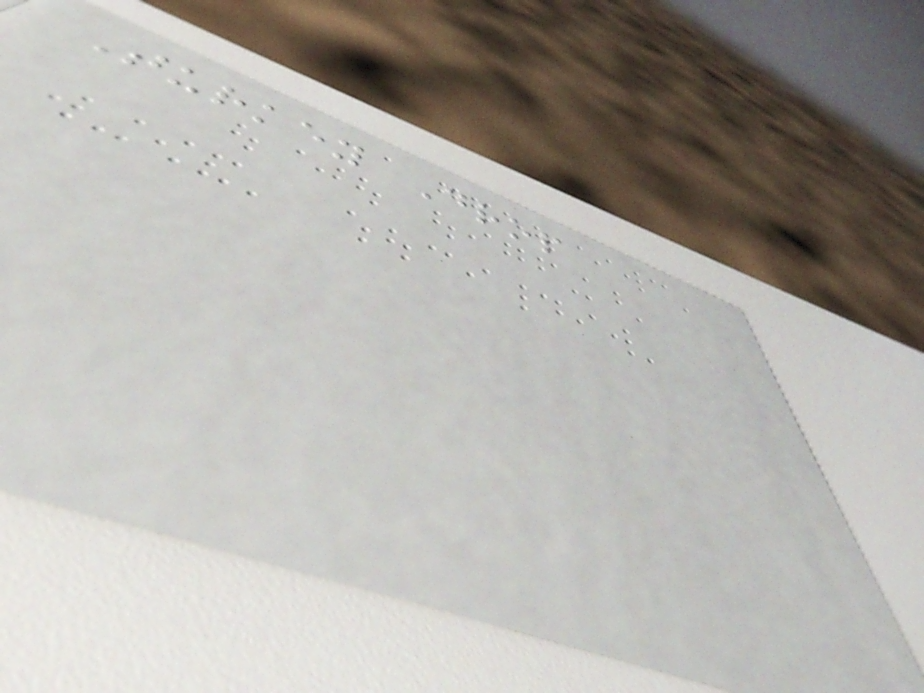Turkey Drop
